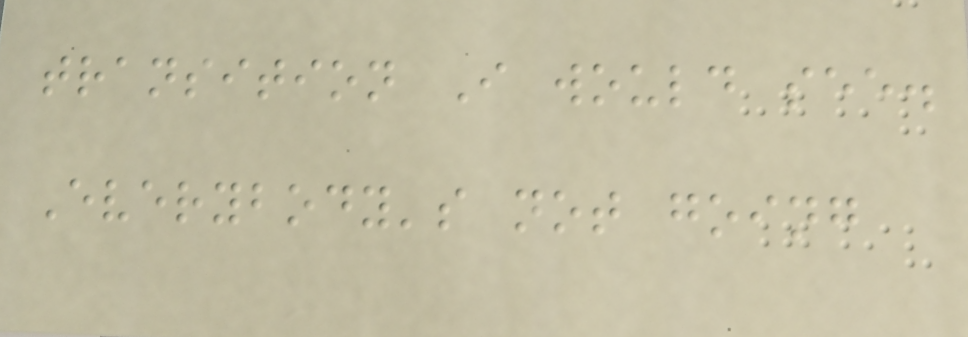transition I would see.
Everybody's not going
